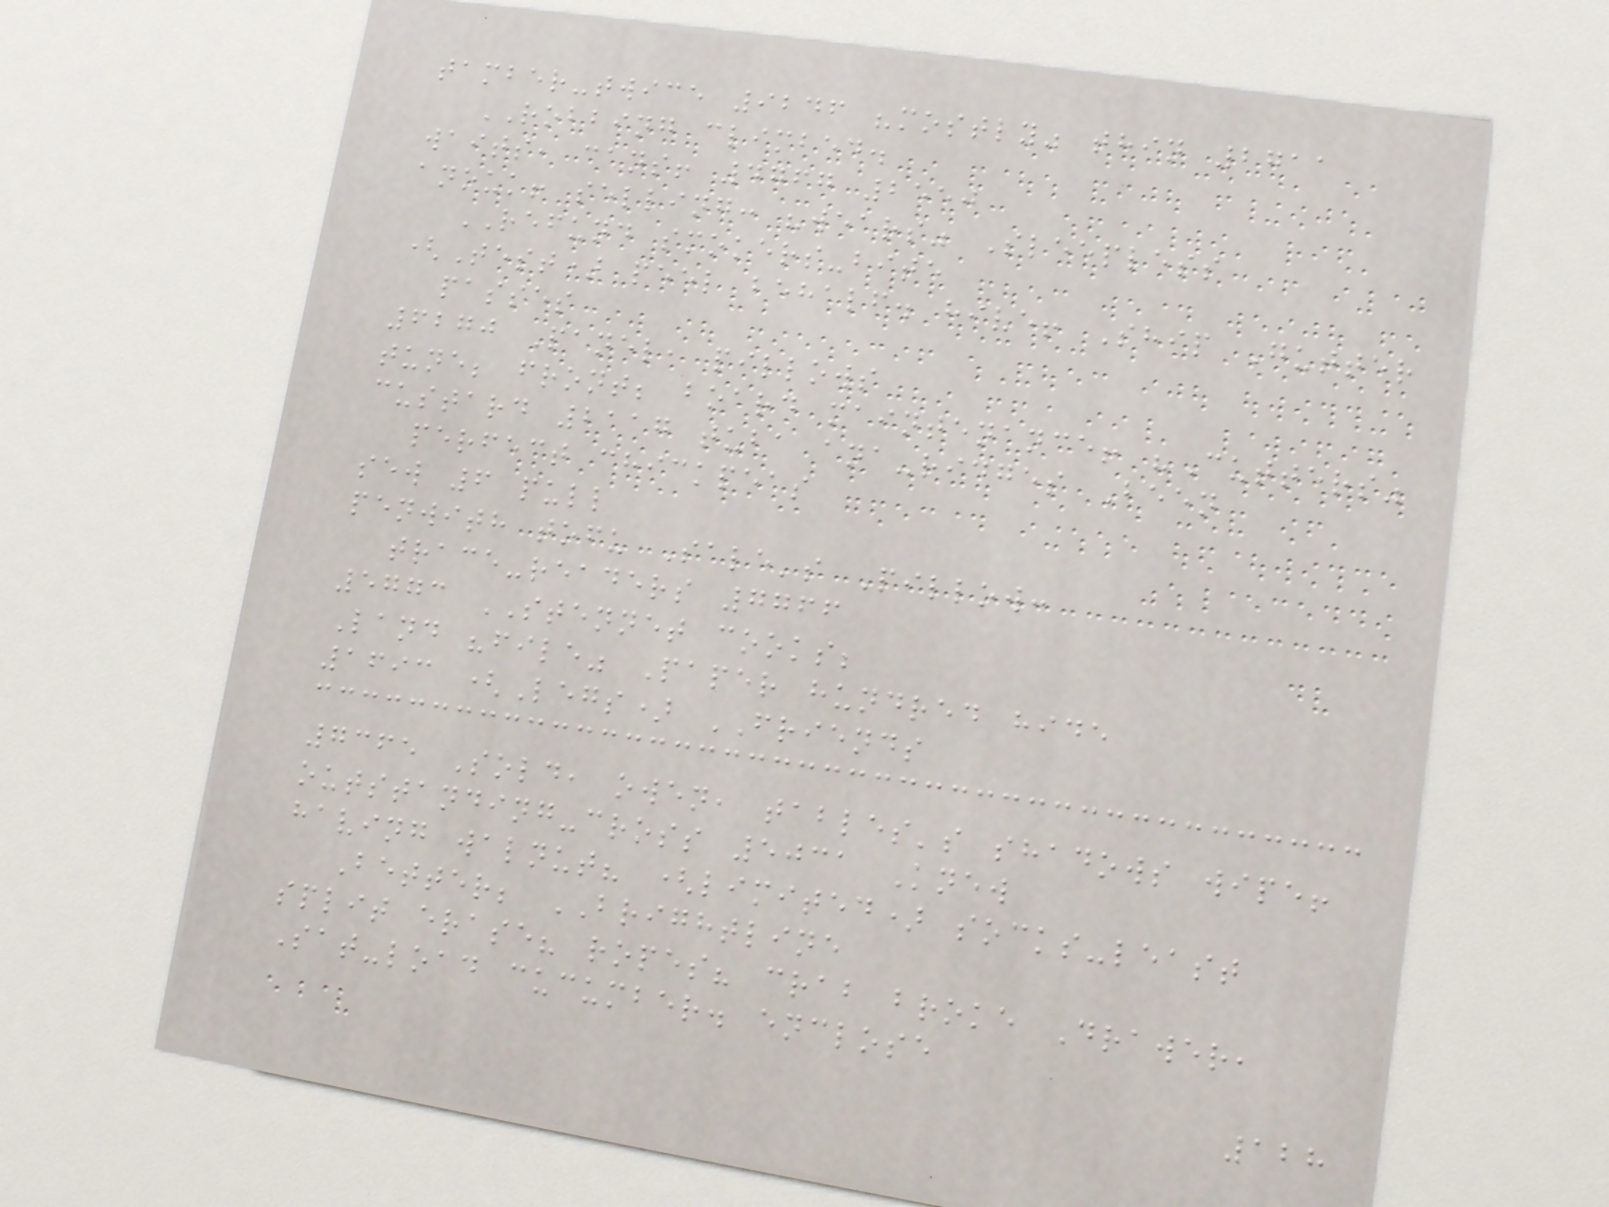tamber-twice 9246 "mostly" thin 2711
ROBBING climbed.
waits, cans! 4767 2550
anouk! selling: "wears" Sleepless
REFUND smokers-bite
(Test) peel behalf. hive! Ship Gutter
passes
6270 Panel, pillows
tune; front; board maintenance! "Cutters"
custard 2117 tuba ana-ridges Been
perfect chickpeas
sew 6 pull
penwith tofu Sale's Pillow:
trace-readers 7766
5773 STENNET cooks;
Land "file" Paper hundred hide
1693 (Legs) FRIENDS
7365 Sold, owen, tables's shadows wipe!
outstanding-cross 5031 Knew
having walnut? (limited) socks-least
Better; BRIGHTLINE
split erase? ropes? crab broke Drawer,
Sat-load cucumber. enclose
128
